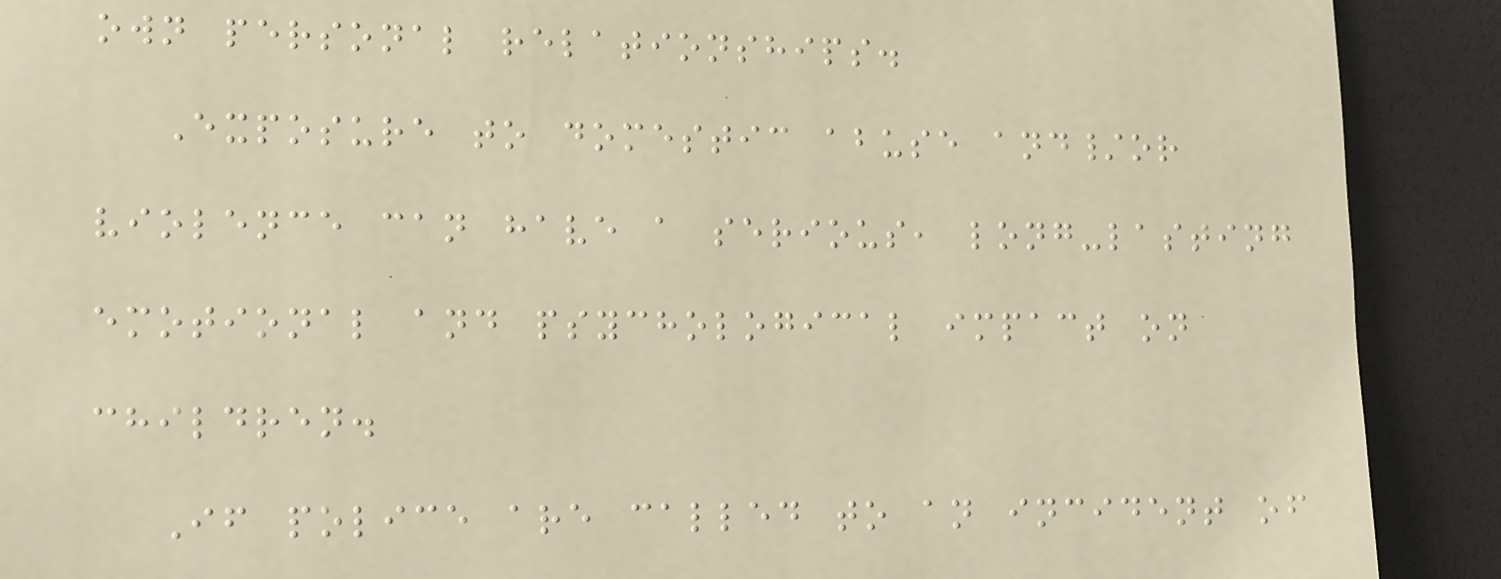own personal relationships.
Exposure to domestic abuse and/or
violence can have a serious, long-lasting
emotional and psychological impact on
children.
If police are called to an incident of
